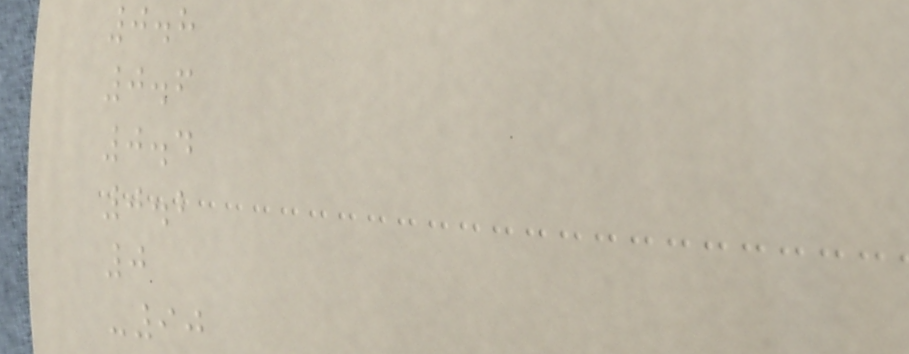0.8
0.6
0.4
0.2
0
-90
